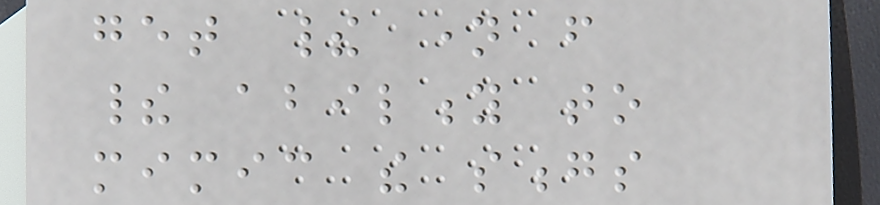get their name from
their ability to
mimic the songs
